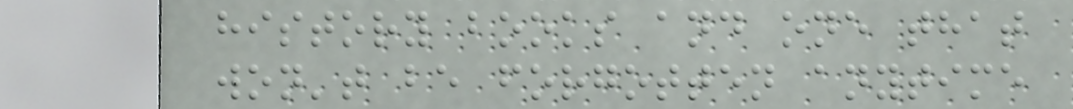history books and one that
won't be forgotten anytime
